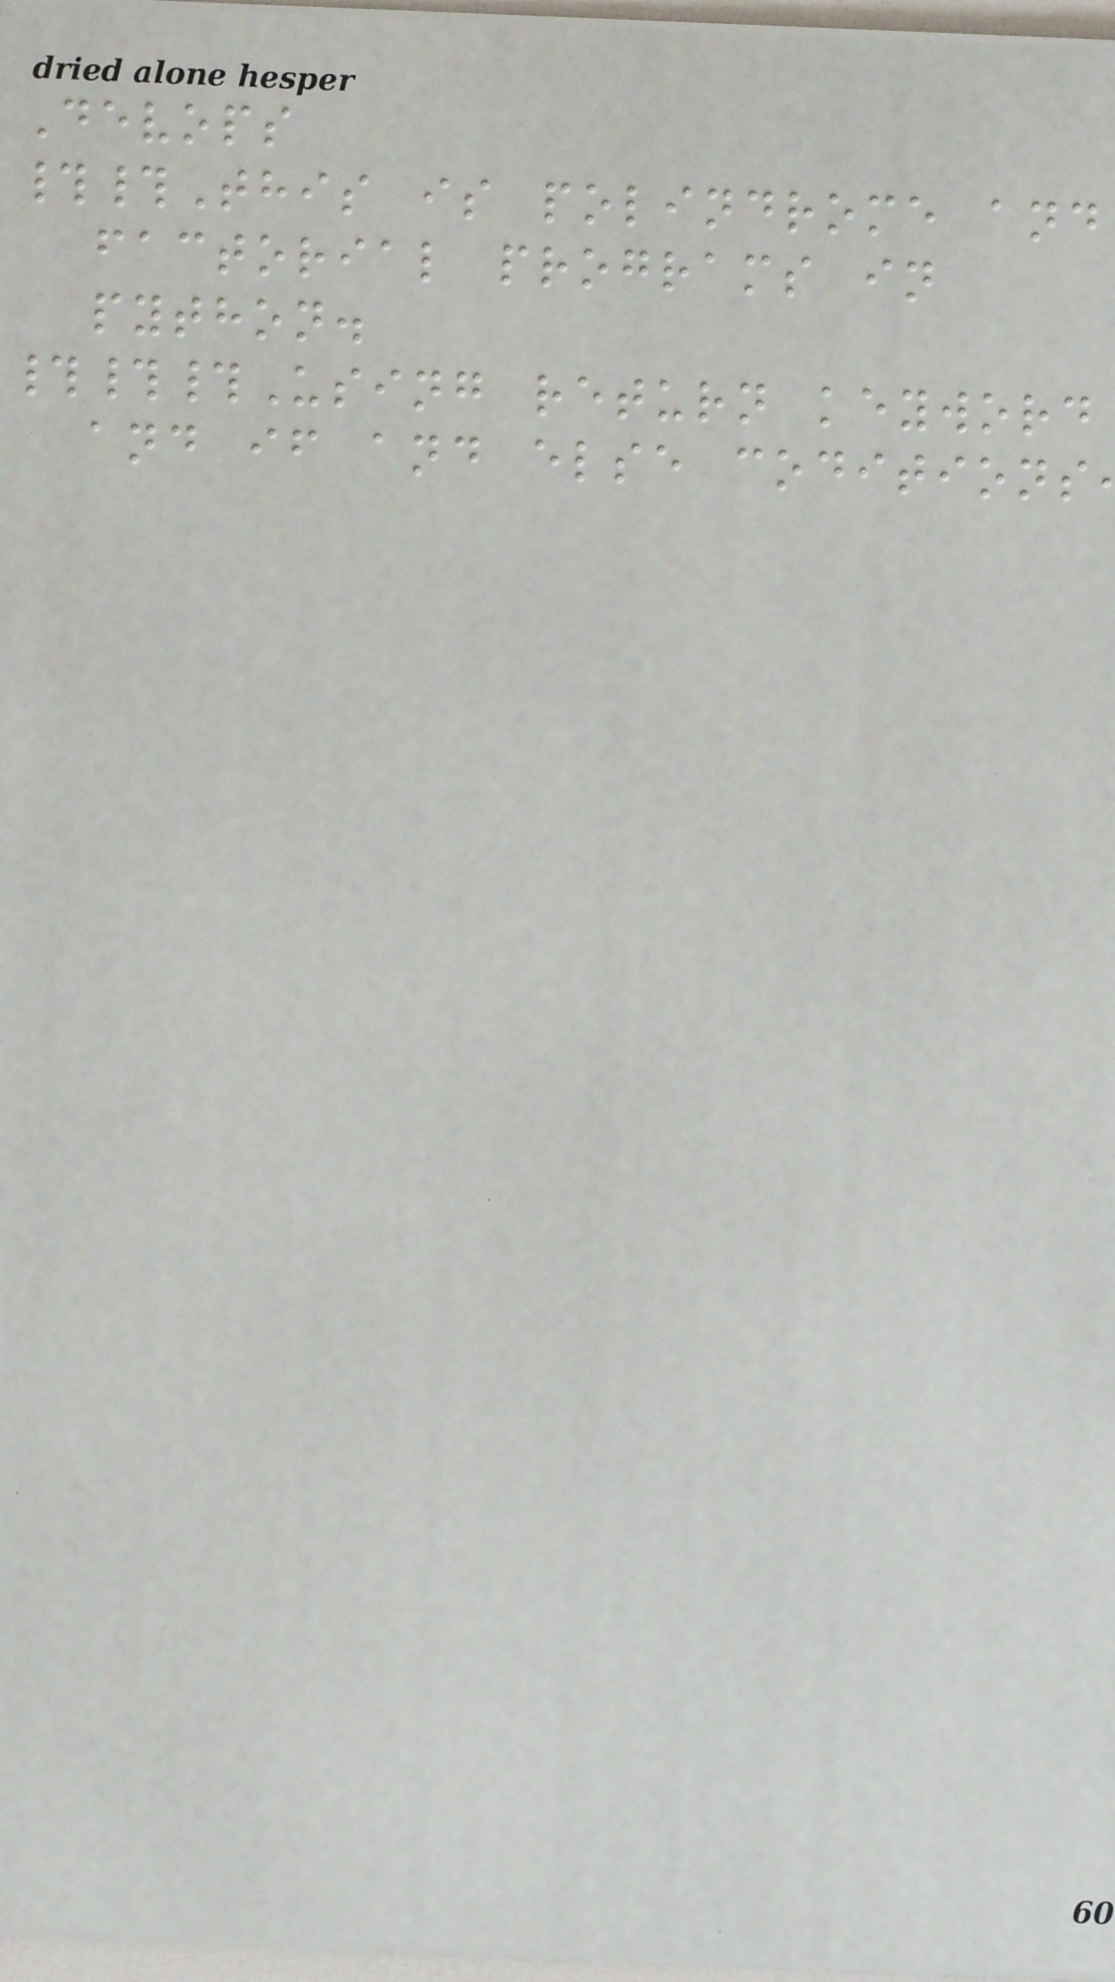Devops
##This is polindrome and
factorial programs in
python.
###Using return keyword
and if and else coditions
